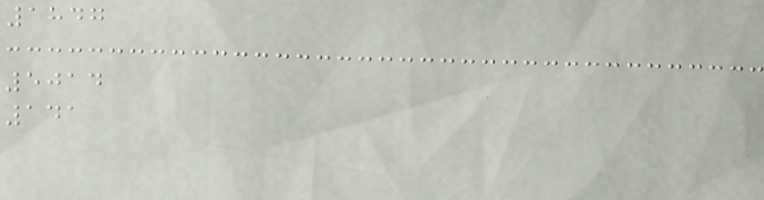1847
5014
141
